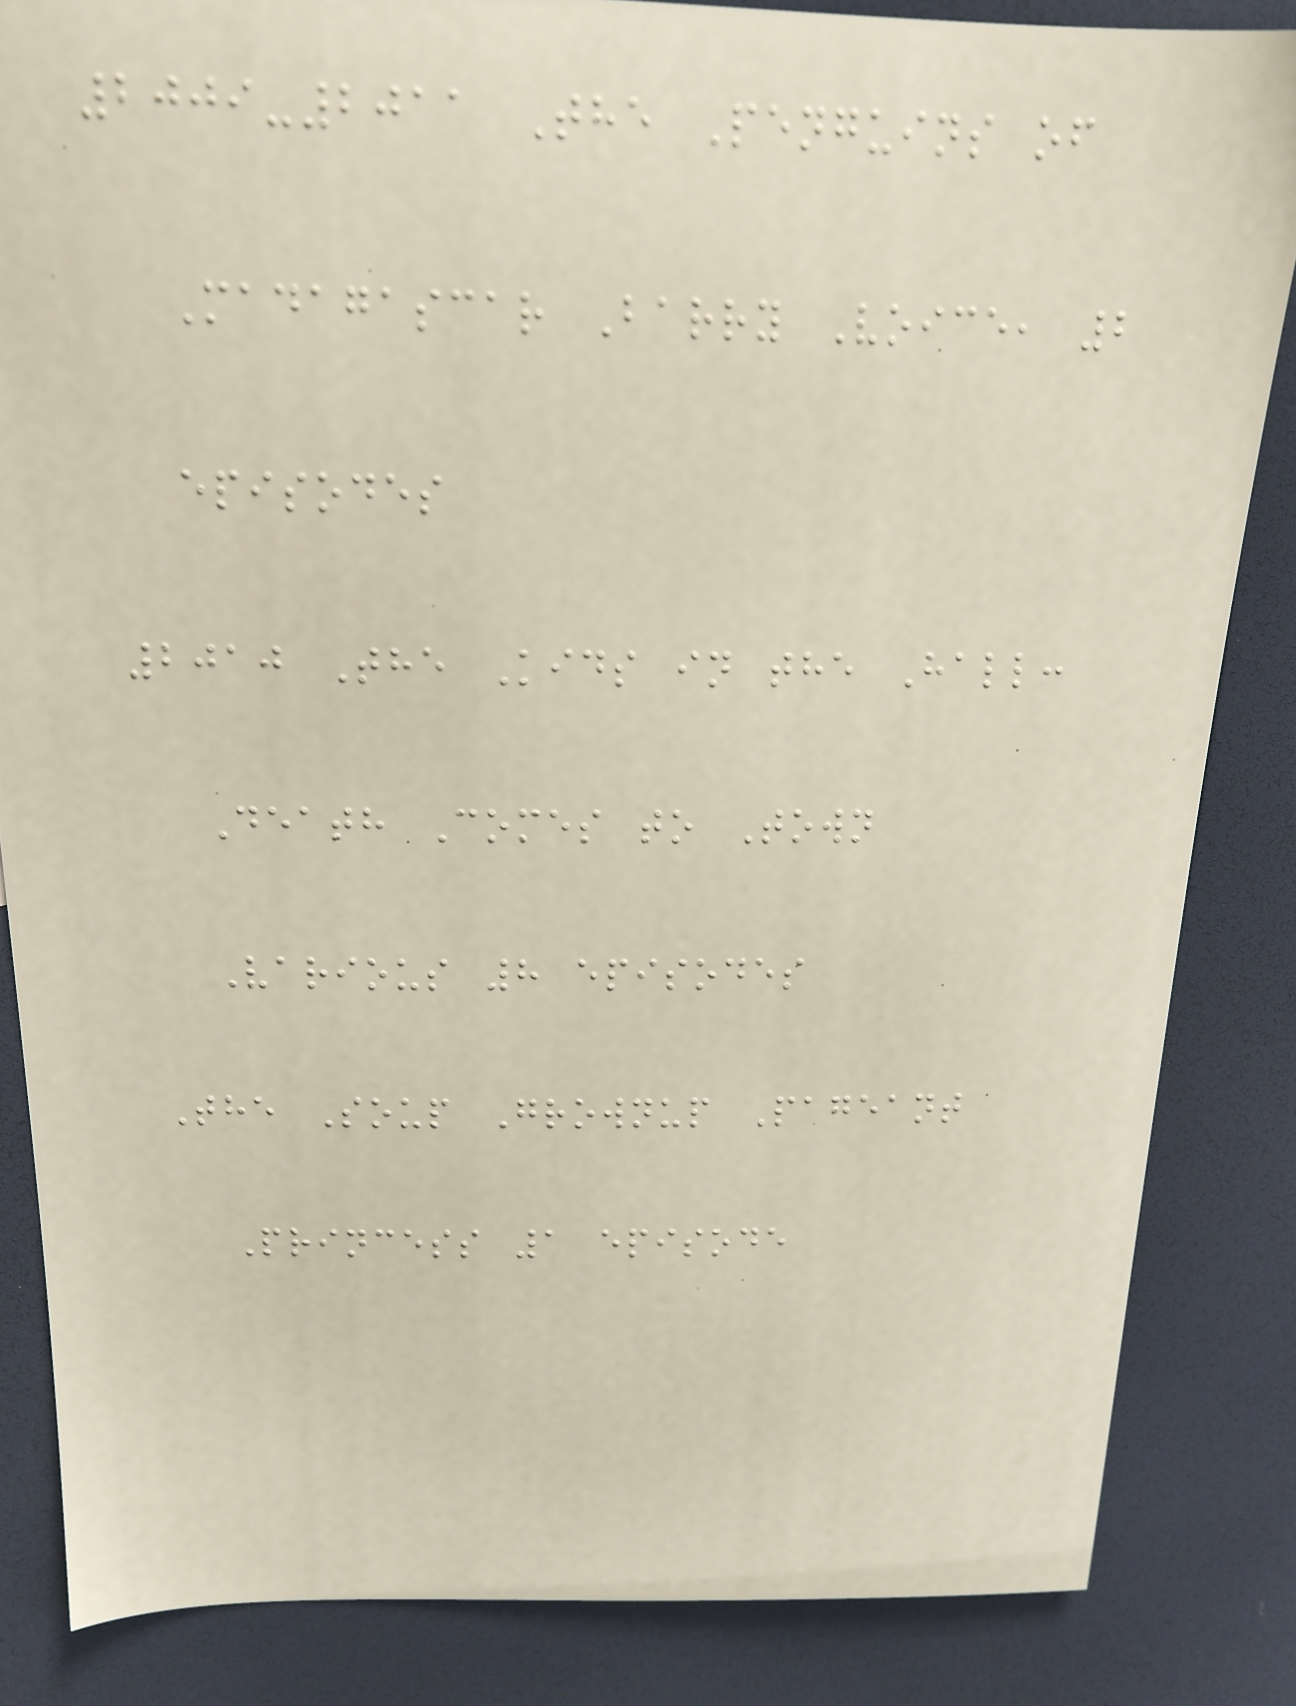2009-2011 The Penguins of
Madagascar Barry Voice, 2
episodes
2010 The Kids in the Hall:
Death Comes to Town
Various 8 episodes
The Soup Grownup Pageant
Princess 1 episode
